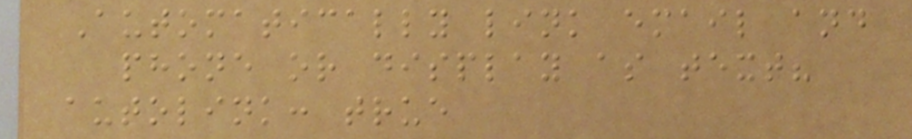Automatically link email and
phone or display as text?
autolink: true
